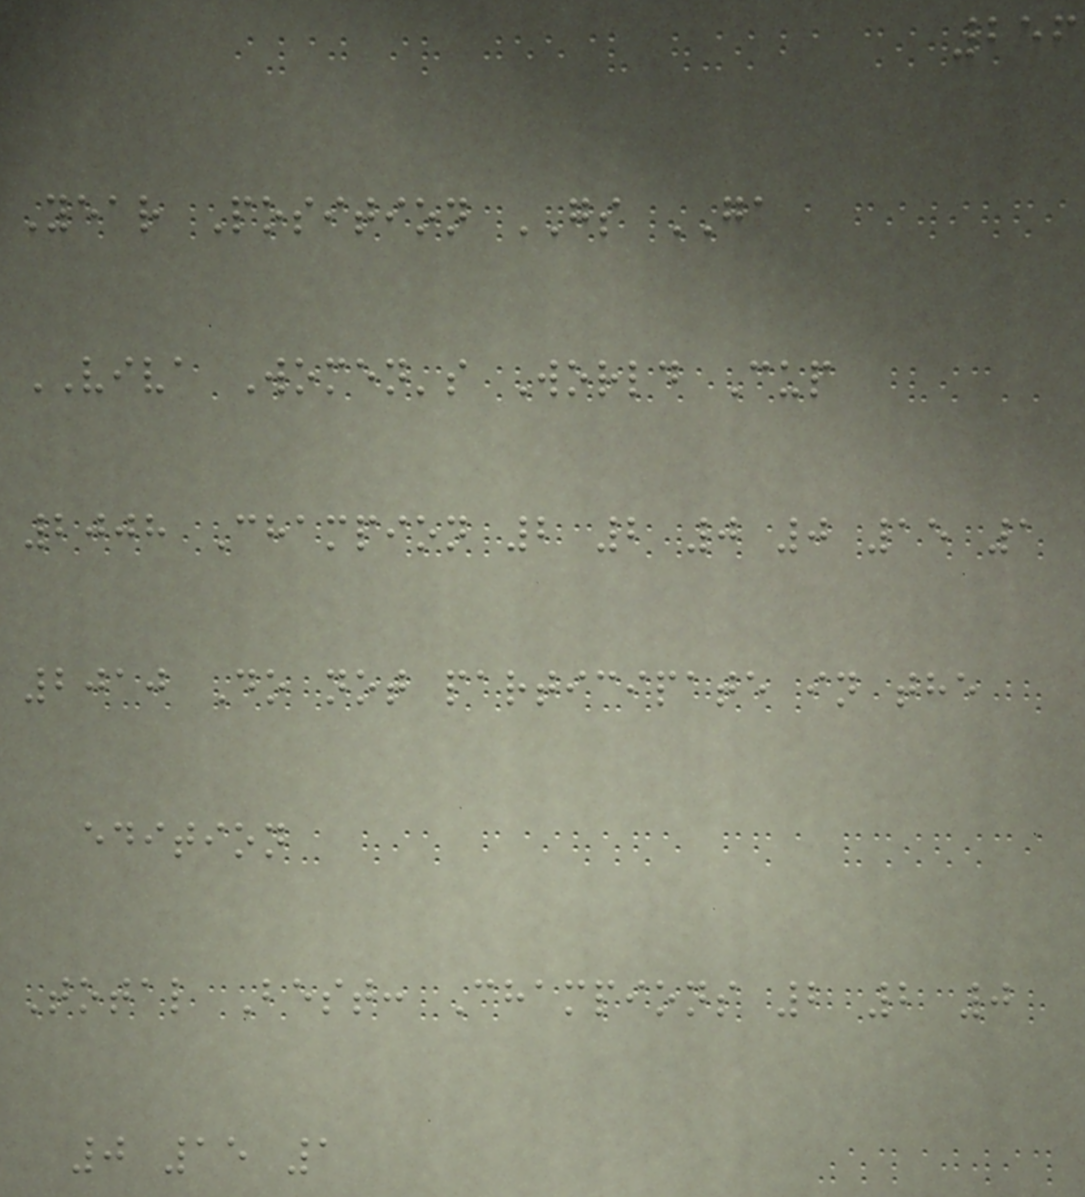256
Year Position GS GA
VIVA Women's World Cup
2008 Champion 2 2 0 0 15 1
2010 Do not participate in the
edition
Total Best: Champions 2 2 0
0 15 1
